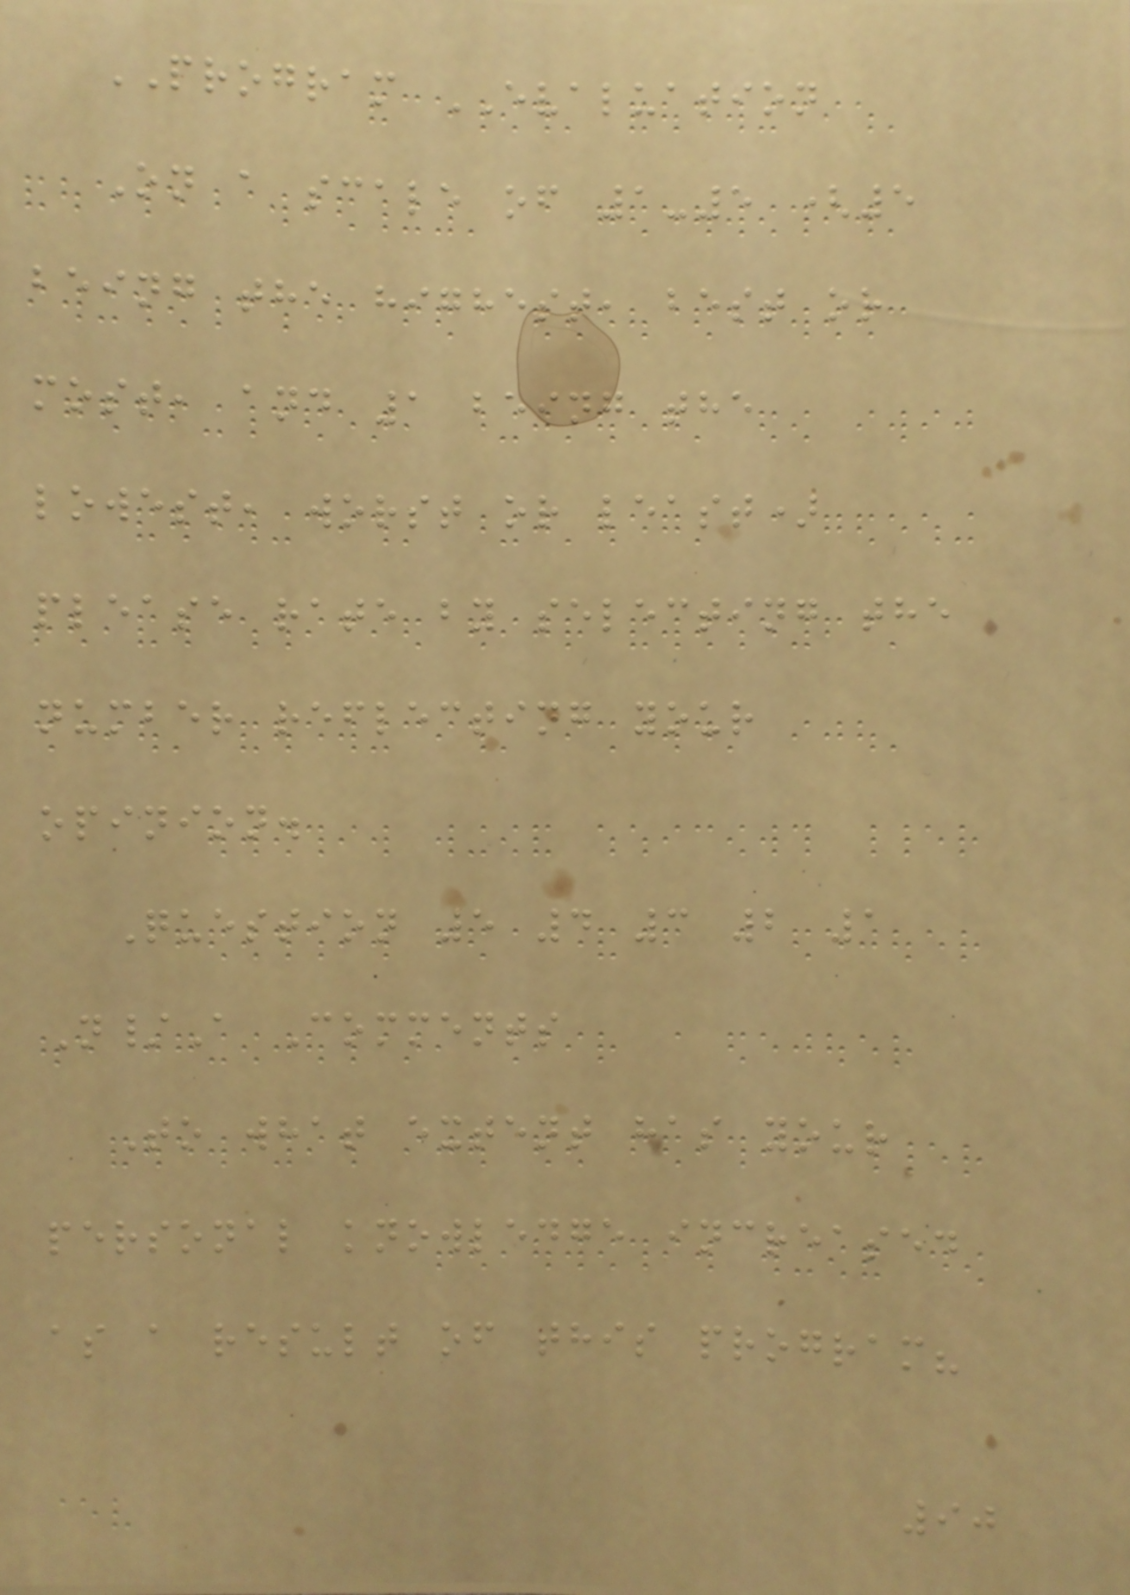PROGRAM EVALUATION
On a scale of 1-5 (5
being the highest, best or
most, and 1 being the
lowest, worst or least)
please rate by selecting the
number reflecting your
opinion.
Question 5 4 3 2 1
N/A Comments
To what extent has your
personal knowledge increased
as a result of this program?
90
